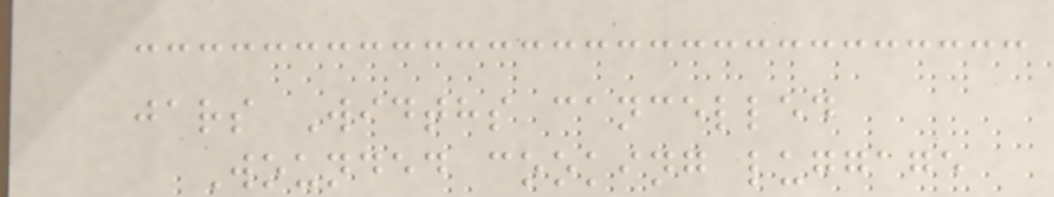jars Widths cancelled
Wounded cooking luggage
